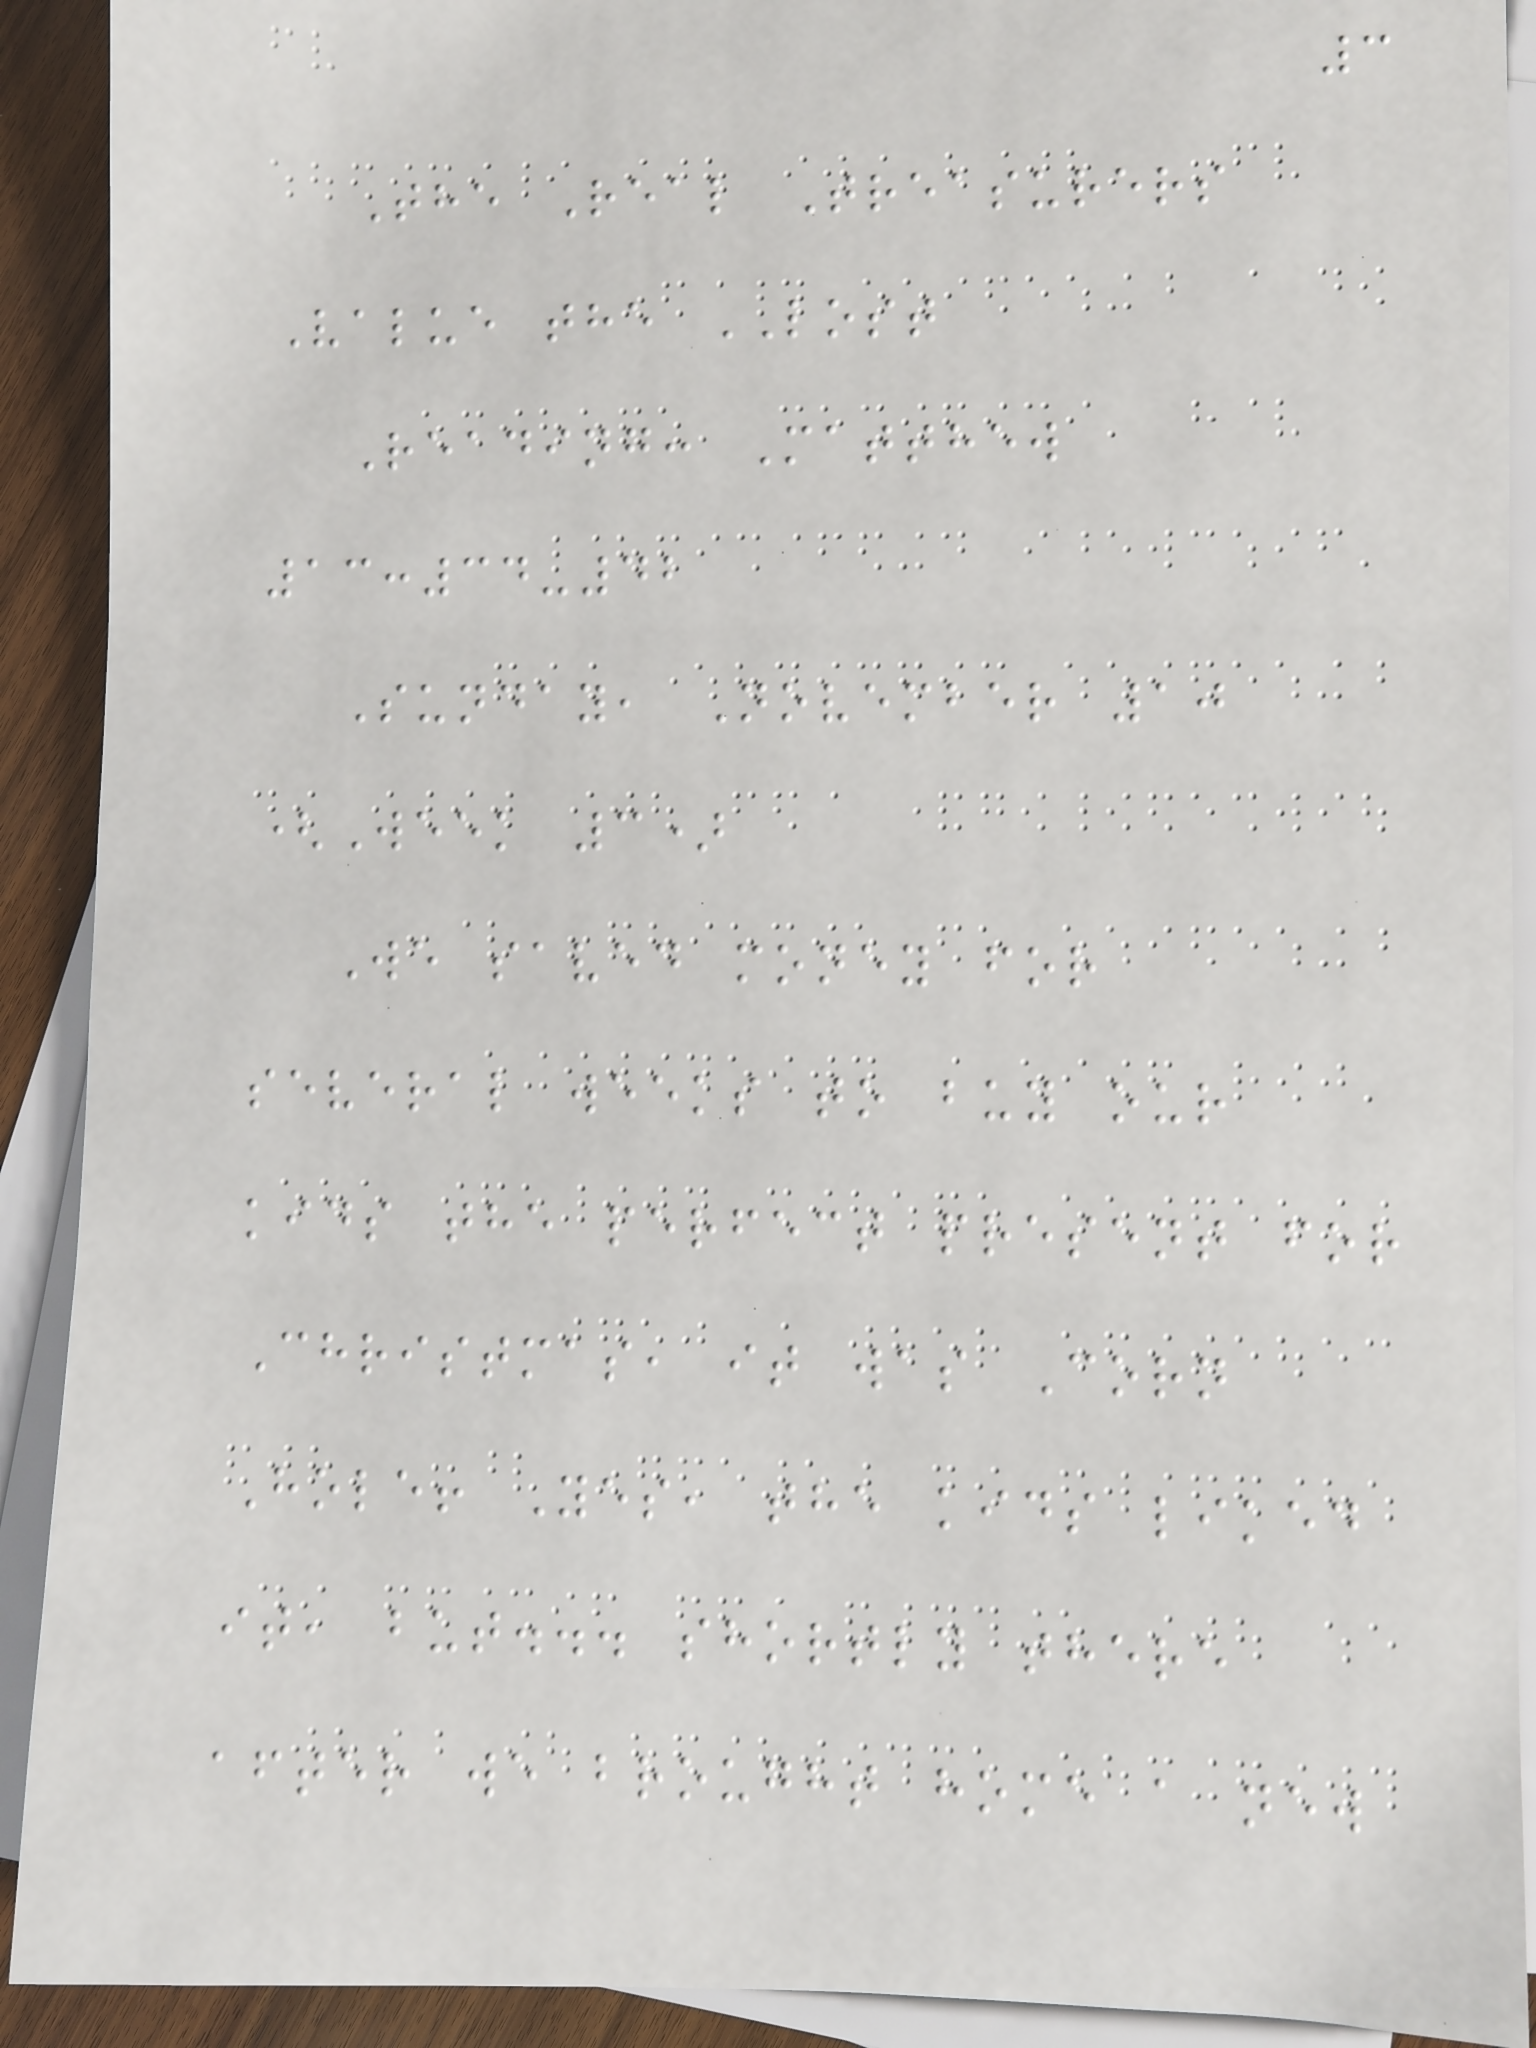3
The Real Treasurers
Value the LOST
Reading: Matthew
13:34-42
Sunday, November 10
(Week 3)
We saved money for
several weeks to buy our
kids the perfect present for
Christmas, it was Corn
Hole! Yes, the kids liked
it, but... shortly there
after we brought home a new
